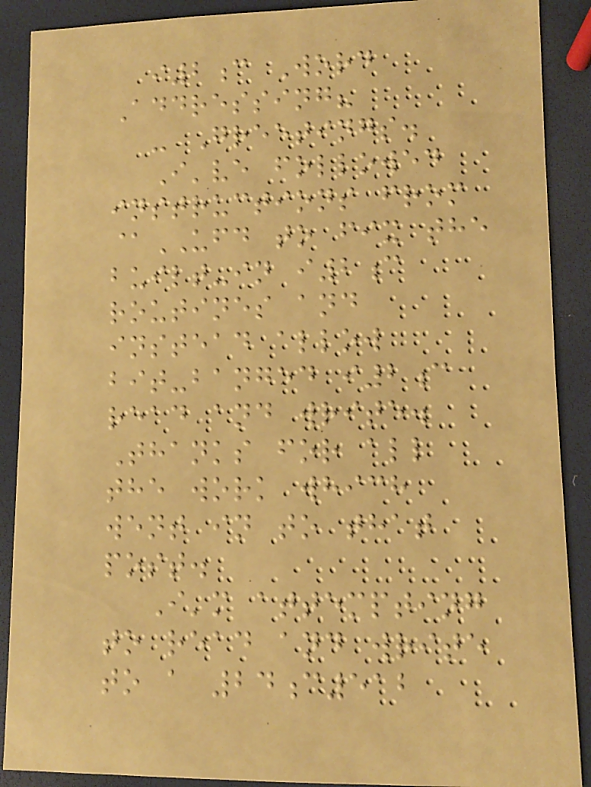i2c Word
Addressing?
- Greetings.
I've followed
instructions from
@UFD to fix the
built-in i2c
routines and
instead allow
bit-banged i2c
read and write.
Thanks for all
the work which
went in to that
post.
I'm attempting
to read and write
to a 24c512
